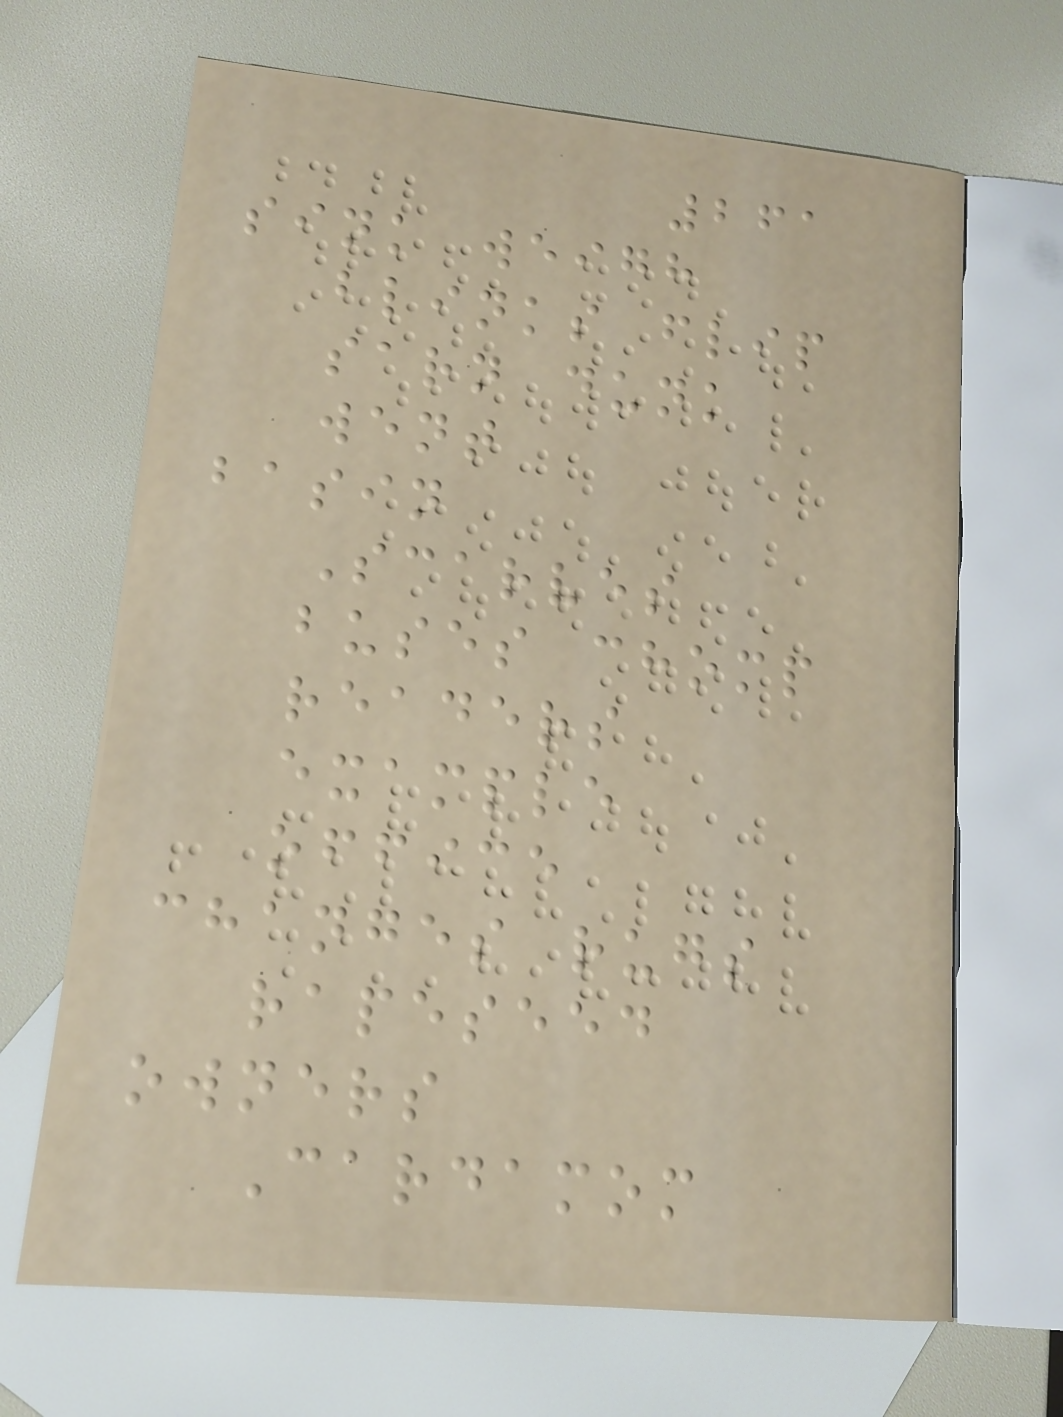261
sink weigh
blinks flip
sarn dunk
went
basin
Scarves
buses chomp
readers
example
office
changes rugs
rapeseed
owners
Cardamom
